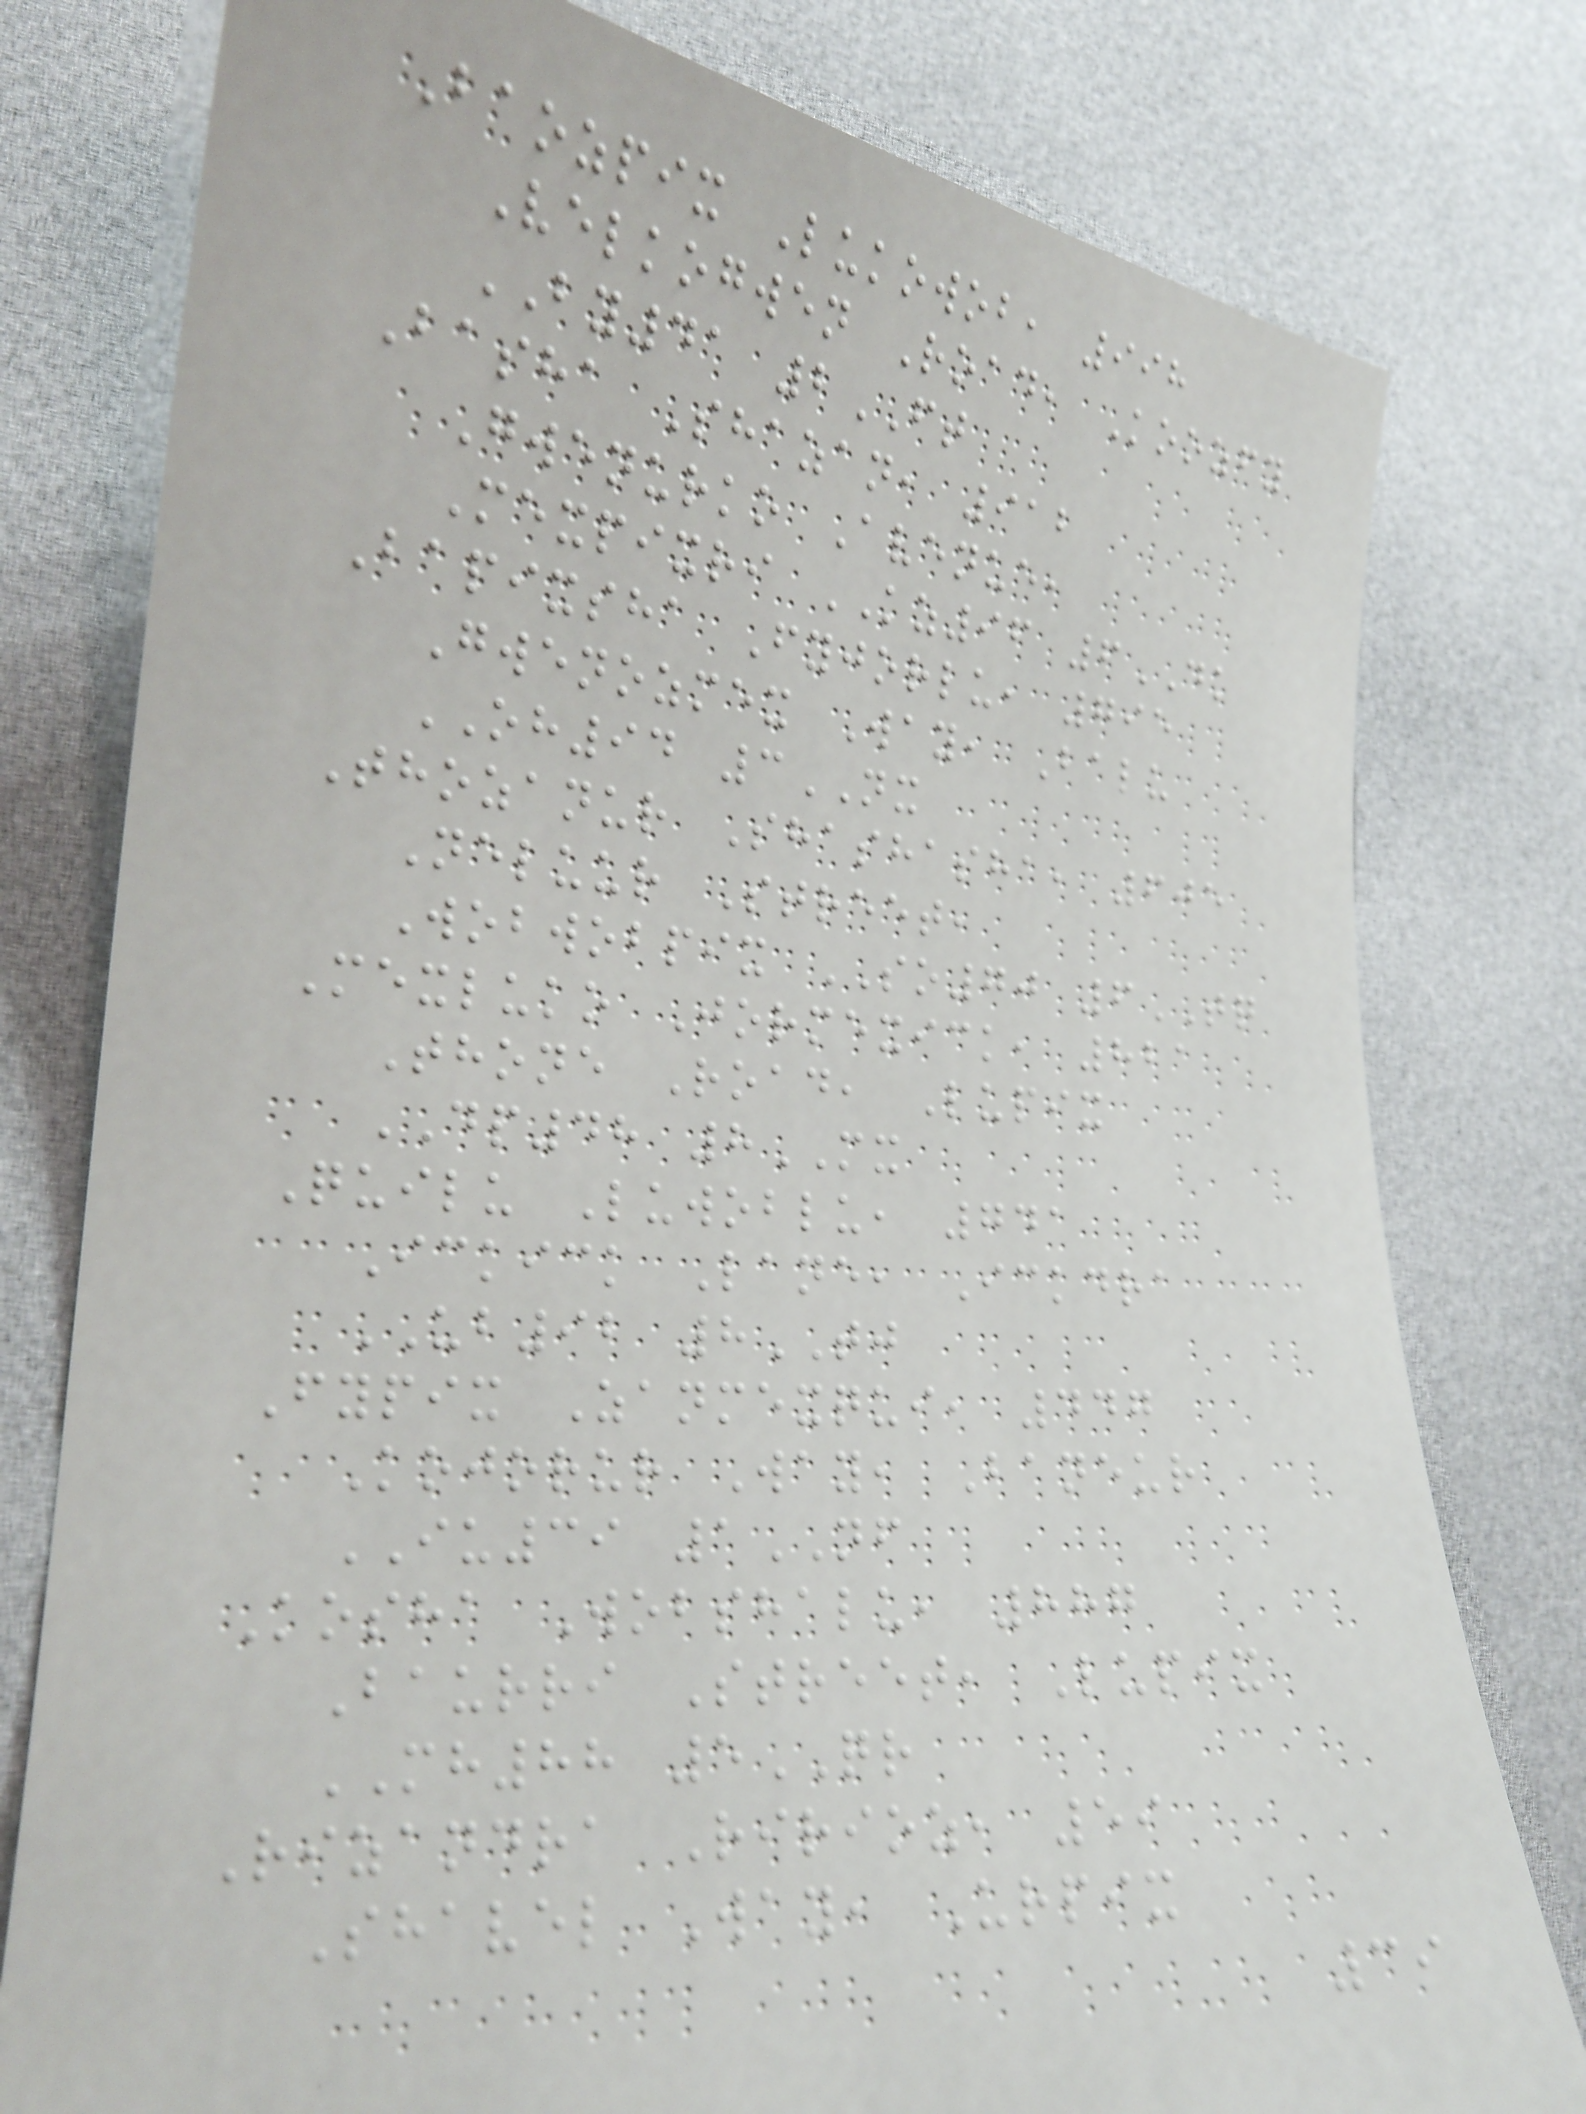Baozpix Lukowob, 998
Velkogwen Road, Koozfy
BY41 2FT
Basha Shazan, 912
Gwenurko Avenue,
Mexpixri KZ96 6DK
Bapixsha Fyjorlu, 795
Gwenozmex Way, Balu
OH94 3NX
Thozanur Shashasha, 605
Neluur Street,
Wobwobpix SO70 6TQ
Mexluko Jormexick, 821
Thone Road, Lupix
DP48 8MX
Quilu Luwoblu, 741
Ickick Lane, Ickdra
UB92 8TJ
Fypix Zanmexqui, 447
Kojorur Way, Baneur
IU39 1NF
Kosha Wobshalu, 887
Baurri Street, Lupix
MH88 5QR
Rizandra Ririoz, 59
Shavel Way, Urpix
39
